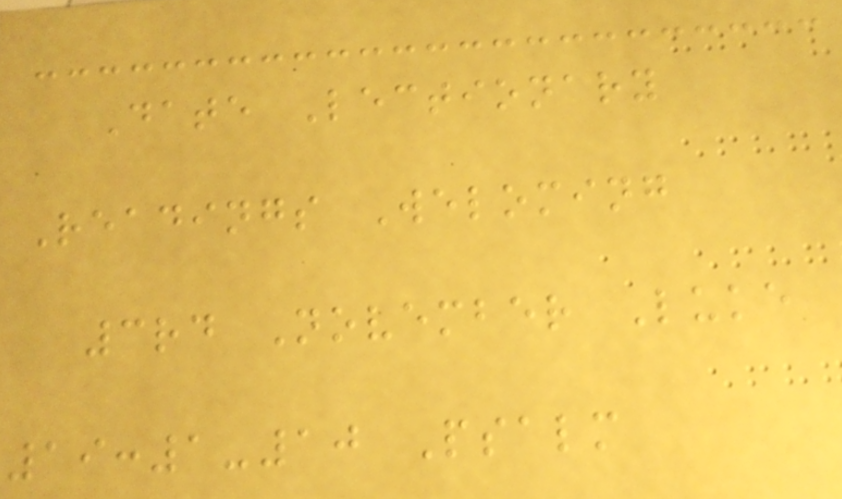Date Lectionary
Readings Weloming
3rd November Luke
19:1-10 Psalm
